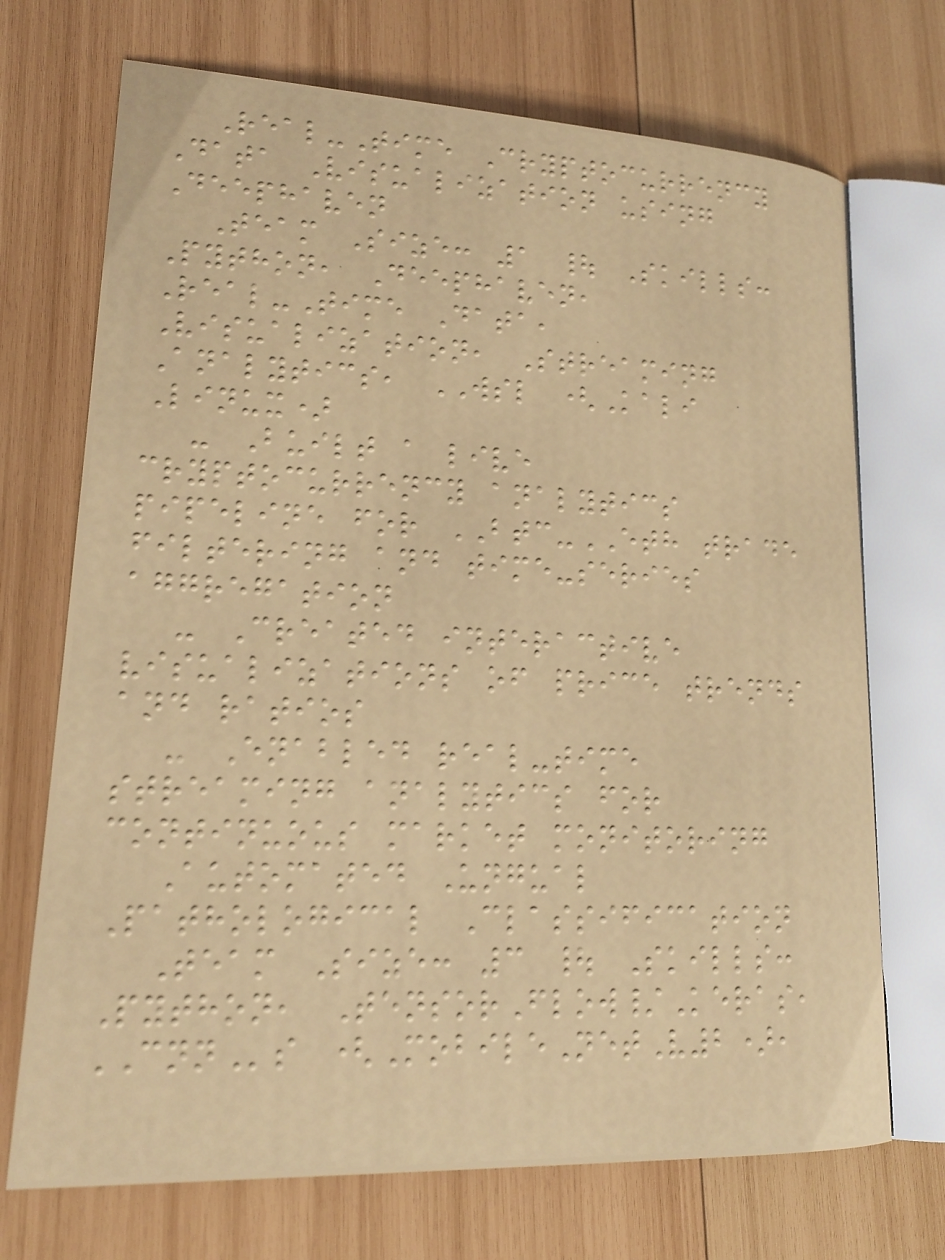Real-Time Cryptocurrency
Data Visualization using
Deephaven
Team Size: 1 | Skills:
Python, Deephaven,
Real-Time Data,
Visualization, Streaming
Analytics, WSL (Kali
Linux)
- Built a live
cryptocurrency analytics
pipeline for BTC-ETH trade
filtering and time-series
aggregation
- Created interactive
visualizations of price trends
and ratios
- Enabled real-time
streaming analytics for
continuous market monitoring
Automated Ungual
Pathological Classification
Team Size: 3 | Skills:
Python, TensorFlow/Keras,
CNNs (MobileNetV2),
